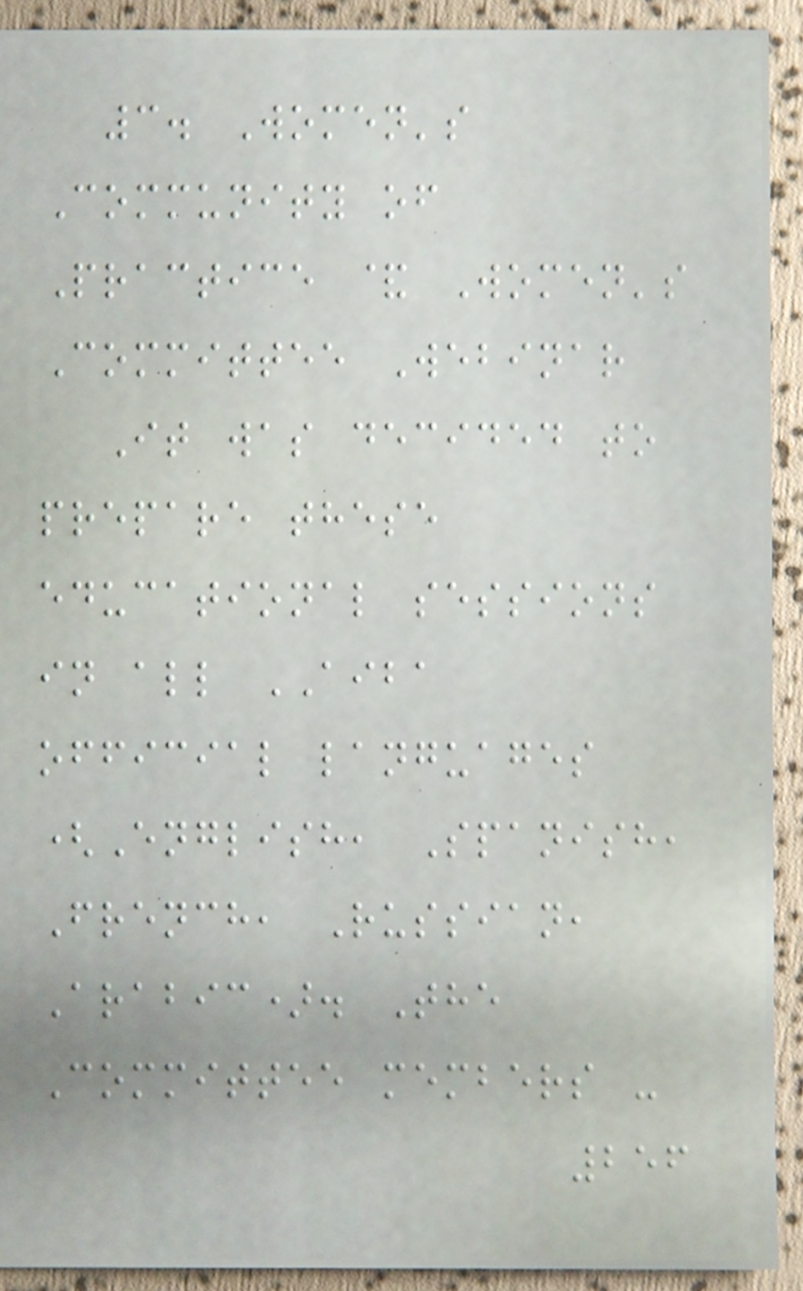3. Women's
Community of
Practice & Women's
Committee Webinar
It was decided to
prepare these
educational sessions
in all AIBA
official languages
(English, Spanish,
French, Russian,
Arabic). The
Committee members -
256
